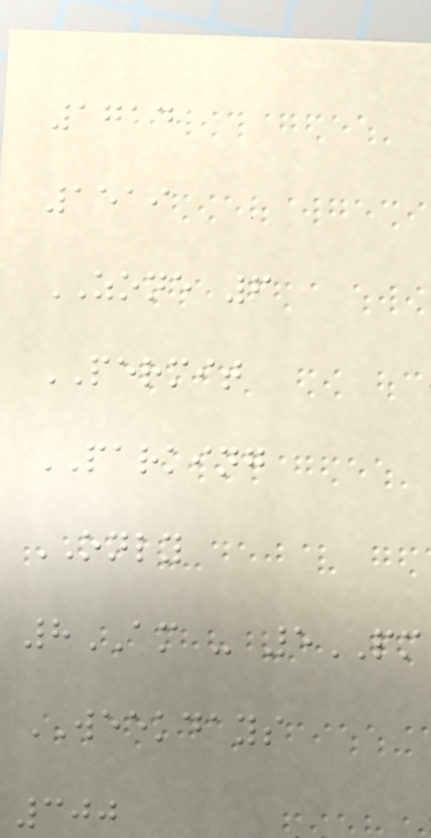1714
1519
ZONE 6
PERMIT
PARKING
ONLY
8AM - 5PM
WEEKDAYS
300
